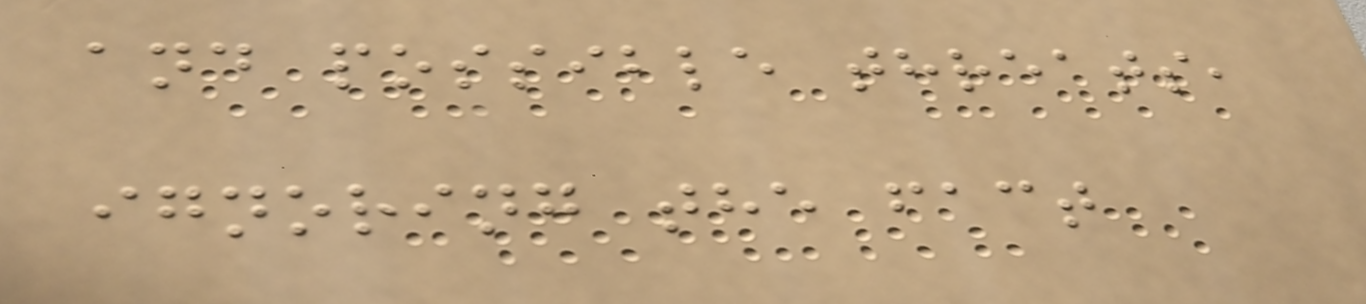and possible threats,
ignoring the fact
